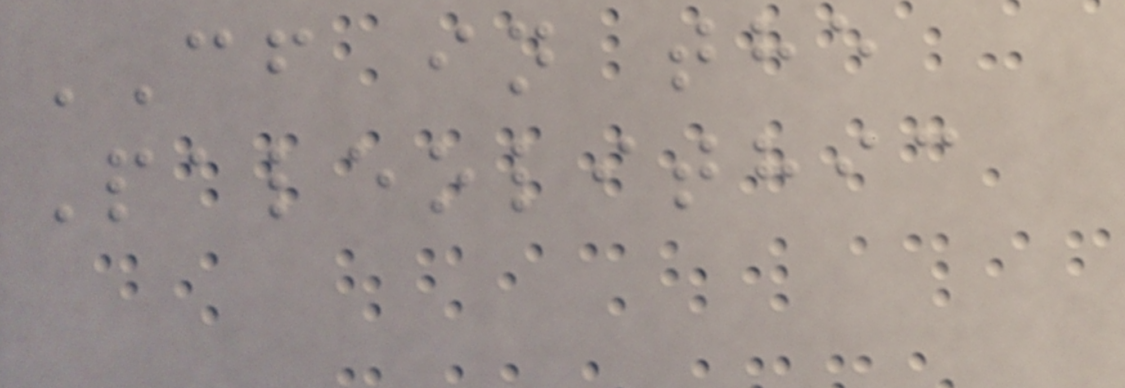CF in the
Paleolithic
